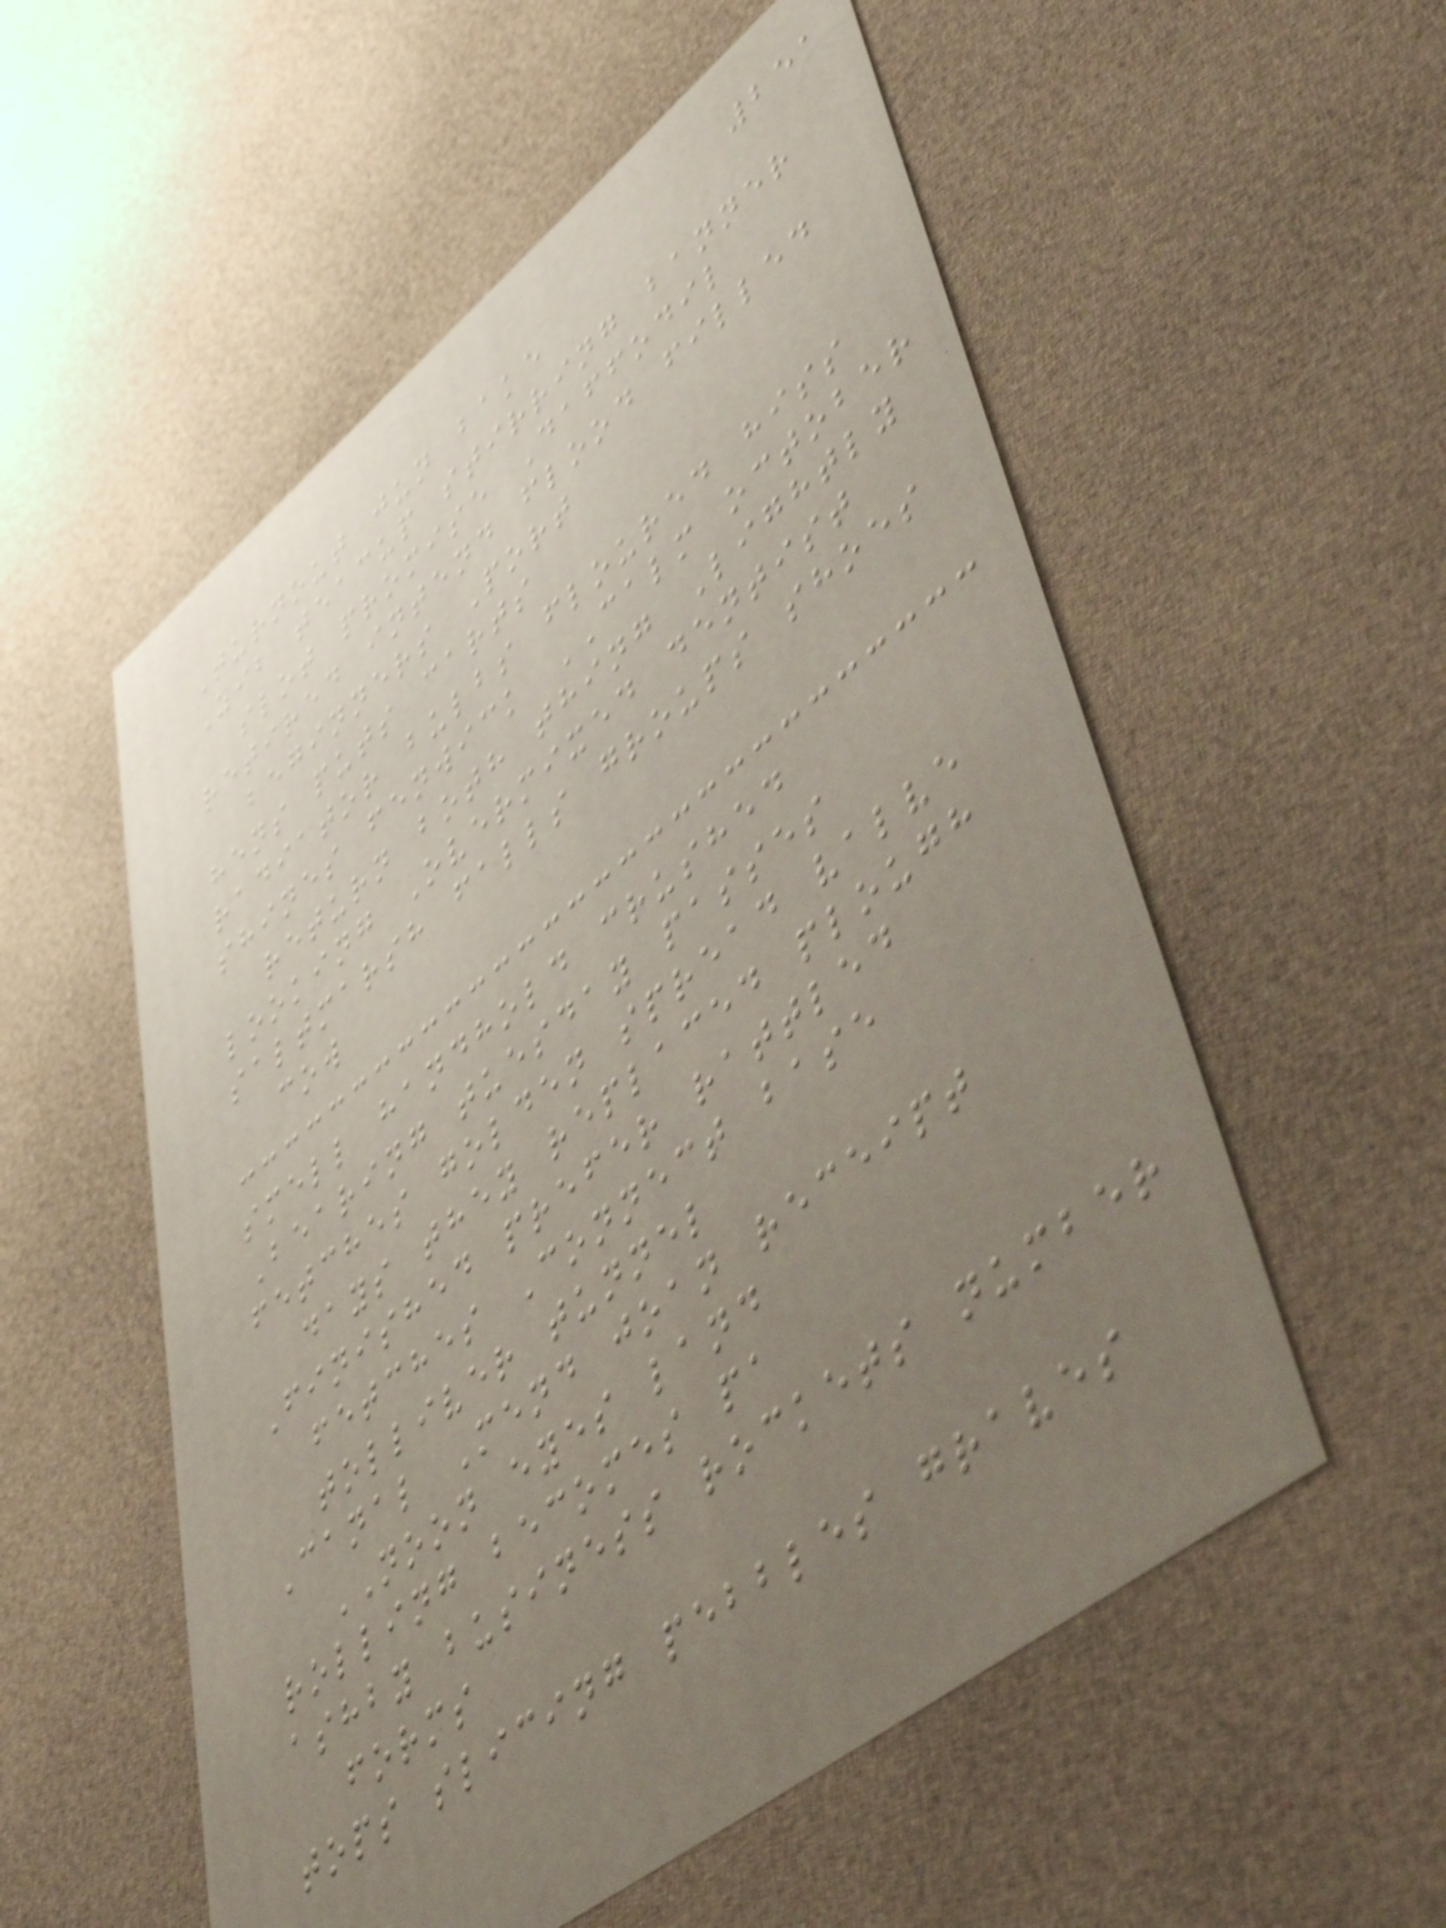251
Turnout jun bake
Zib teacup stirring banner
slot promise Daffodil
retired intend flood filled
beginners Port
hens puts carts
radiator bulbs floured hiss
shines fenwick CALM october
return both thing Lightly
looking Overmixed dentist
saltmarsh falls groups shoes
cow
smell handhold crushed
Bearing tuesday passes
fetches golden spread valve
days they replaced plough
Finished prefer rattled
fetches Connect base
tolliver tunnel
Canal Mend joan receipt
NOON eyes land
rolling becomes pa
ashby business rockets number
forms
tops slicing pebbles graves
